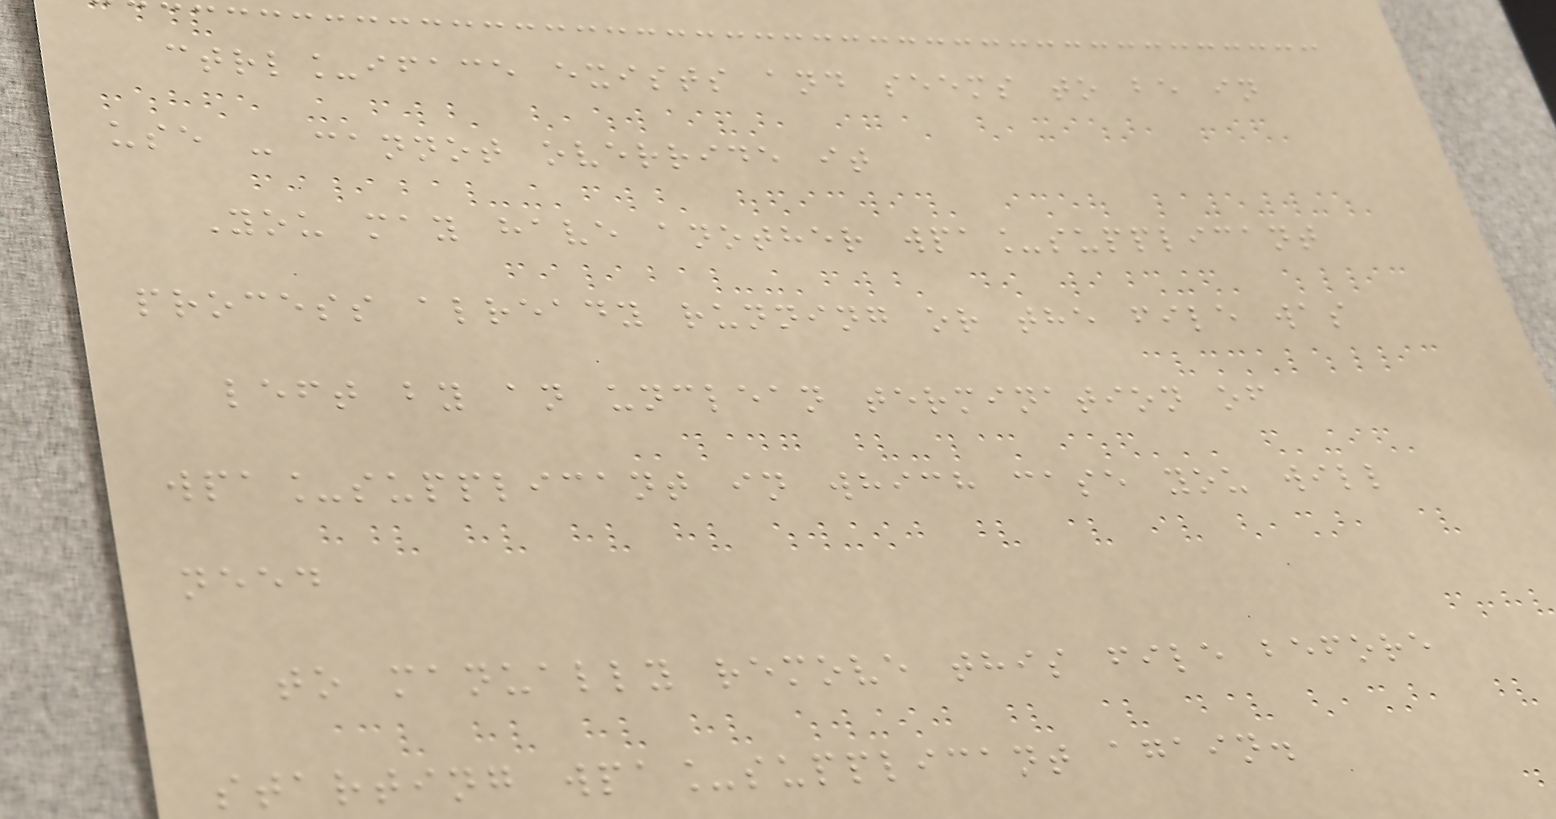ctrl_iface exists and seems to be in
use - cannot override it
You may have another wpa_supplicant
process already running or the file was
left by an unclean termination of
wpa_supplicant in which case you will
need
to manually remove this file before
starting wpa_supplicant again.
